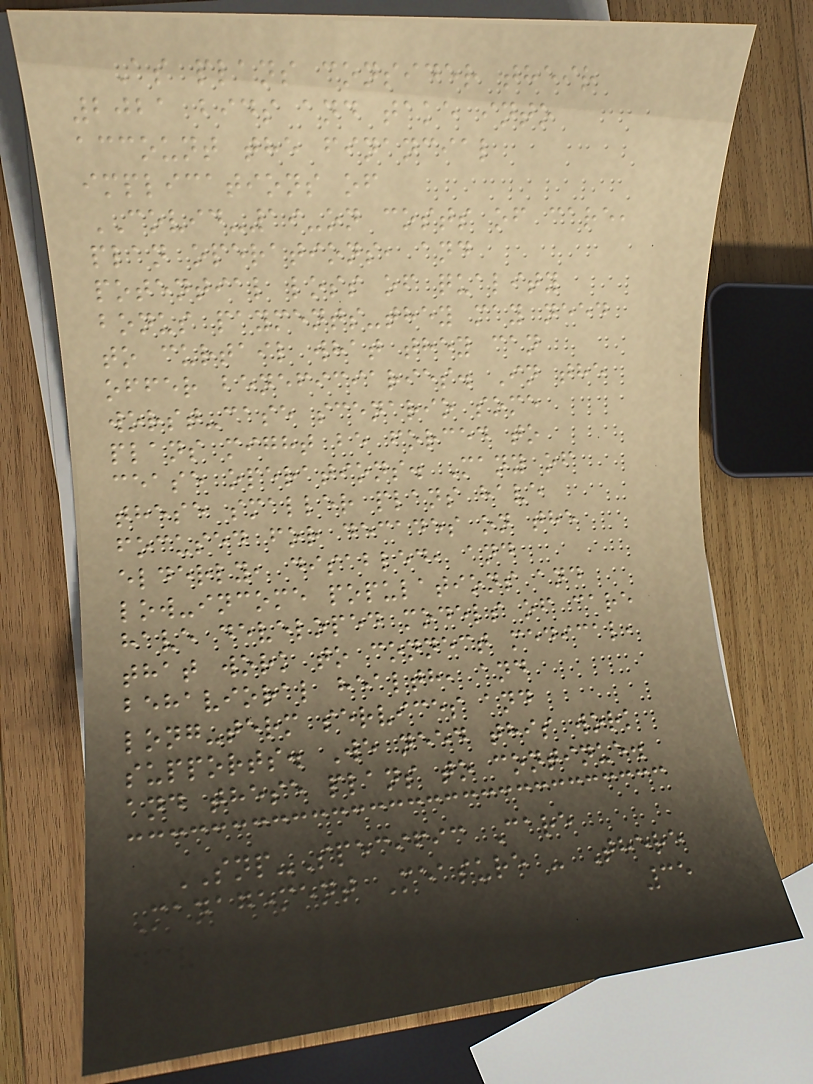As plans consider their
2021 bids and take into
account the financial
implications of
COVID-19-on costs of care,
plan operations, and
potential loss of quality
bonus payments-they may need
to curtail what they can
offer beneficiaries. In the
worst-case scenario some
plans might be forced to
cease operations. Many of
these smaller plans have
focused for decades on the
elderly, disabled, and
low-income populations and
have developed models of care
that work to connect medical,
behavioral health, and
long-term services and
supports. We need this work
and these plans to continue.
SNP-Specific Care
Management Measure - There
35
